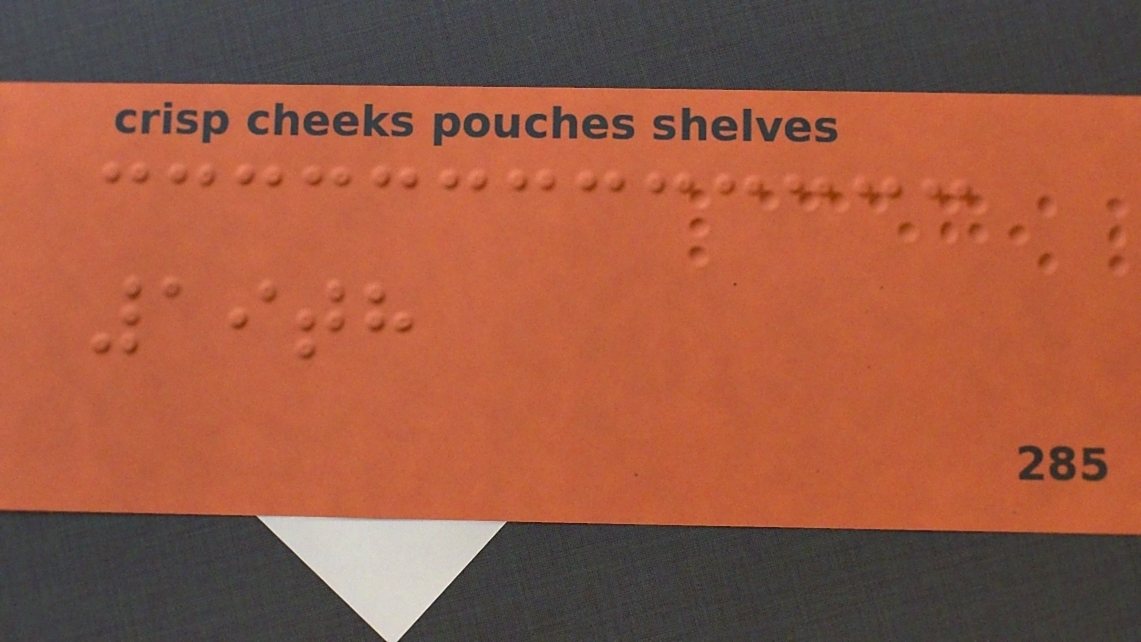19th
